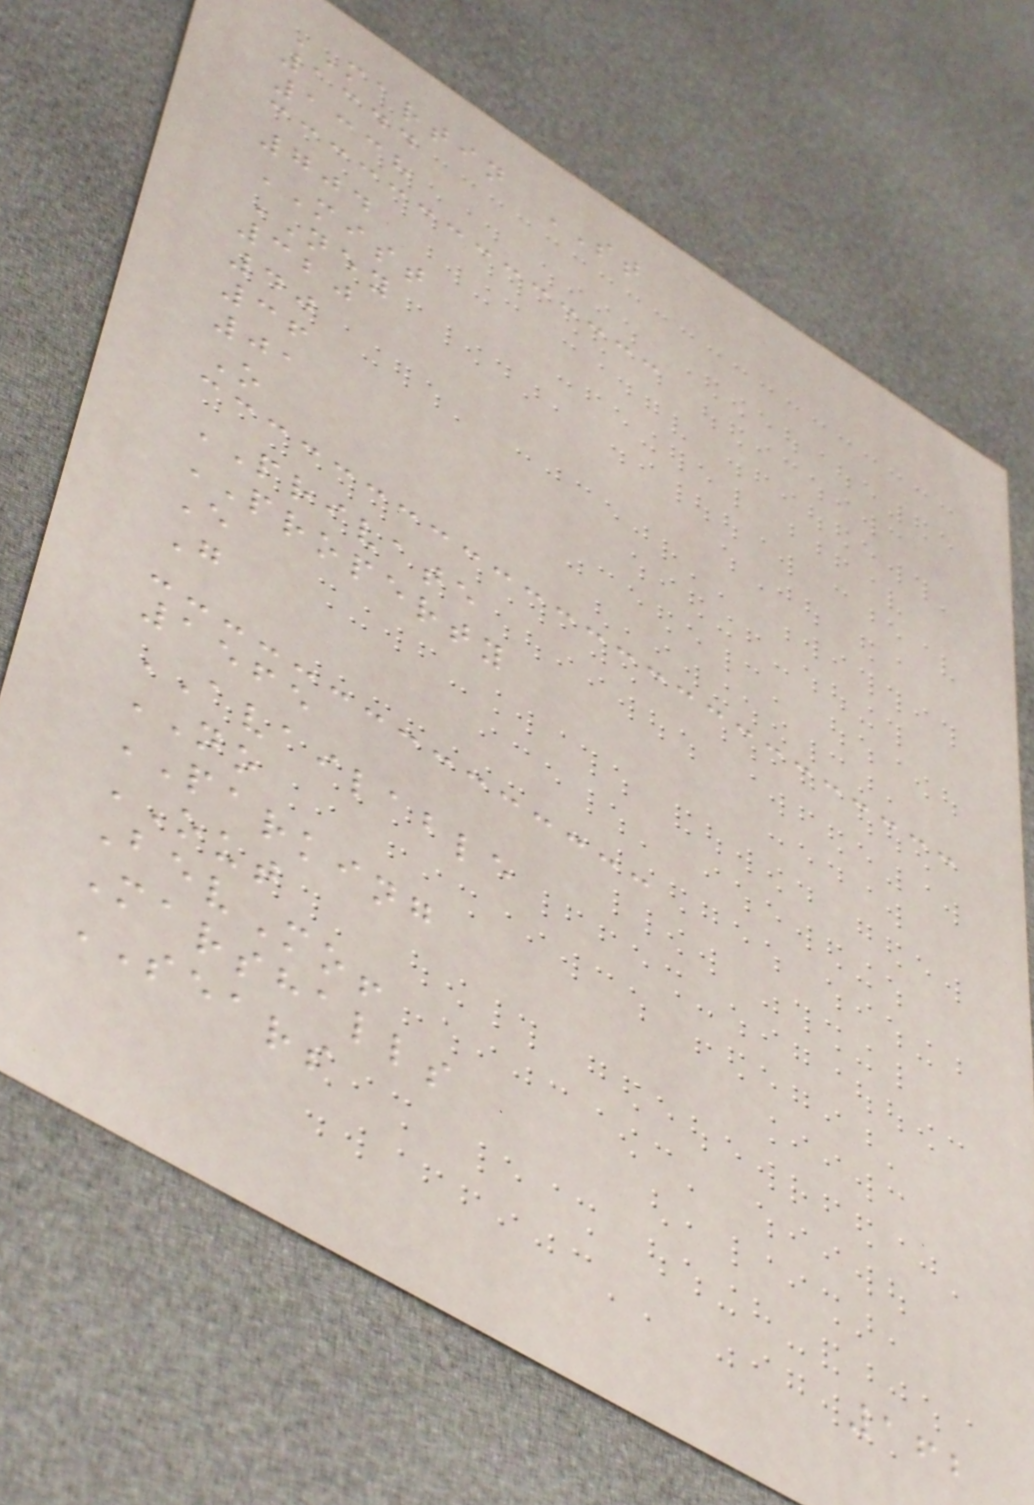MARTIN ST
1344
1338
704
MIST
NEY
320
40
36
01
O
PRIVATE
PROPERTY
E
G
1565
AVAILABLE
NO
PARKING
OUT
BevMo!
Marshalls
SEARS
162
